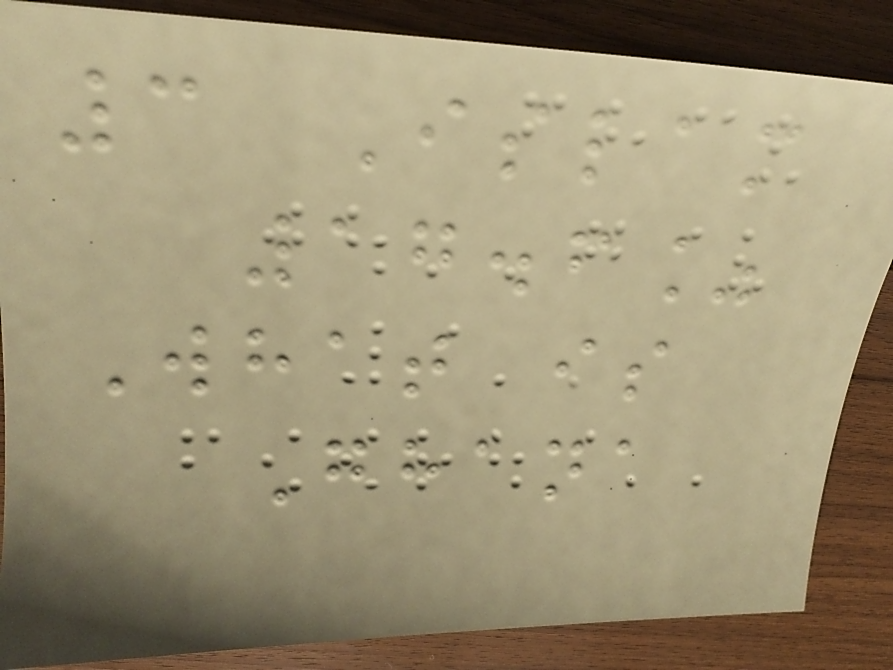3 Islam
17.6%
What is
Ghana
